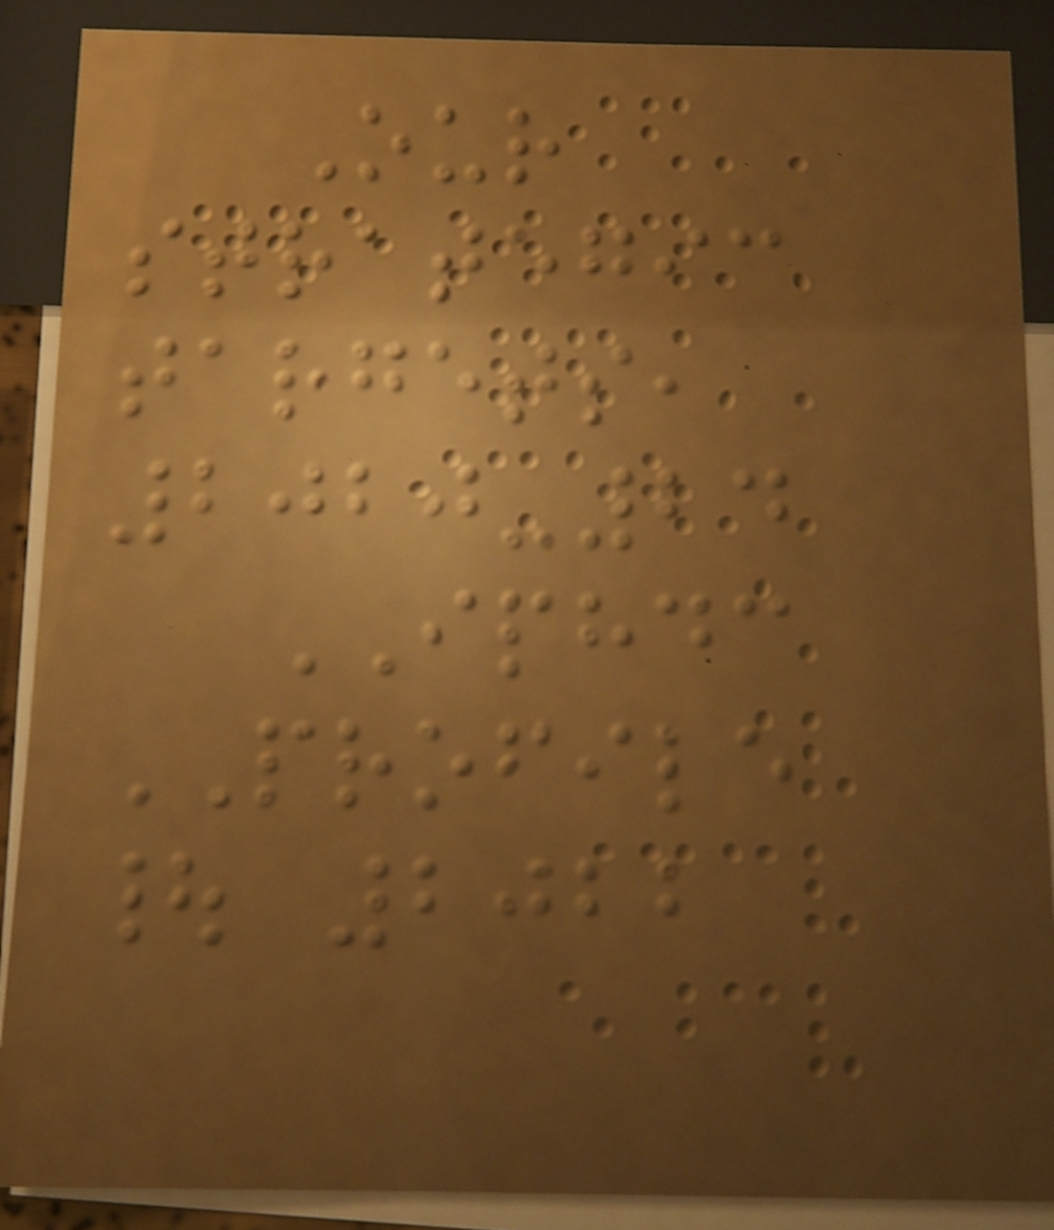Our
strategic
targets,
2020-24
IPHDC
PROFILE
| 2022
